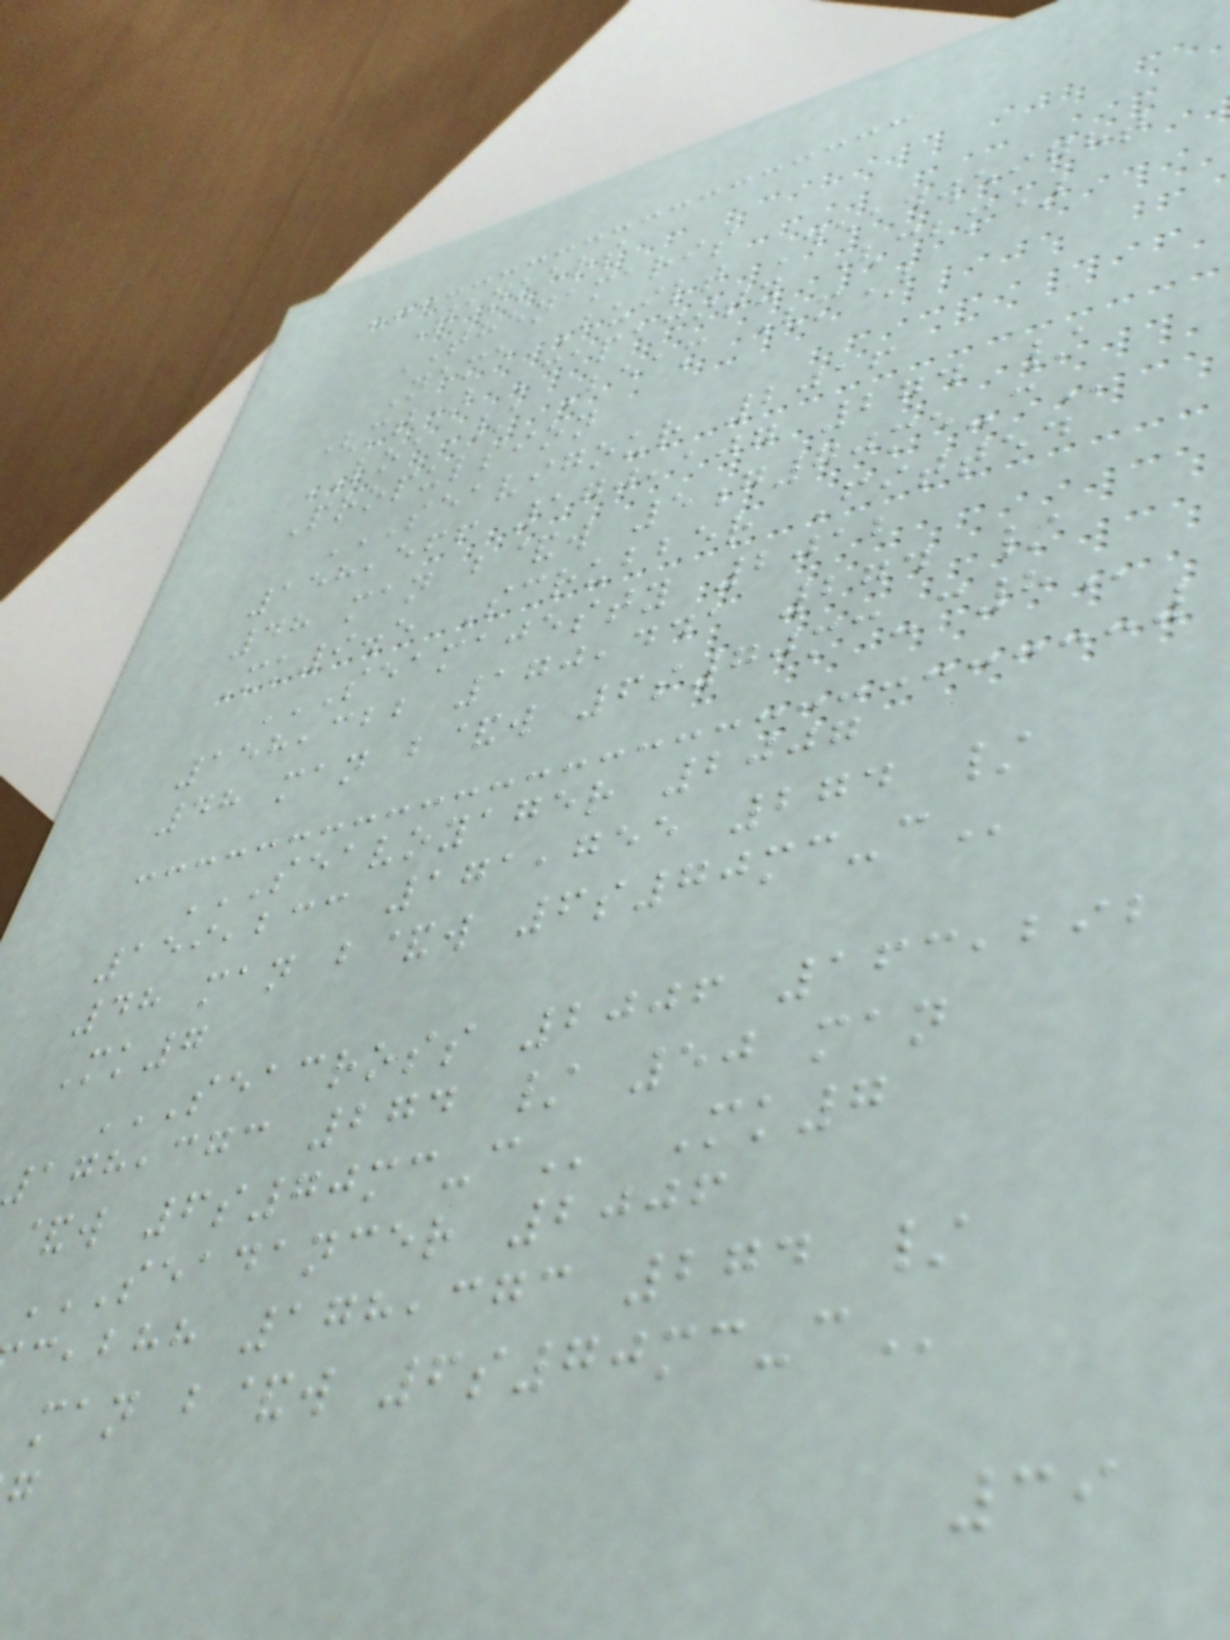Tankers
THENAMARIS
Name Built Deadweight
(mt) Capacity (cbm)
LOA / Beam (m)
Propulsion
SEAVIGOUR 2016
158,566 170,107 274 /
48 man b&w
Mk9.5 Scrubber Fitted
SEAMAJESTY 2012
158,322 170,441 274 /
48 man b&w
SEAVOYAGER 2007
159,233 171,755 274 /
48 man b&w
Mk7
SEACROSS 2006 163,292
,cgc 274 / 50 man
SEADANCER 2006
,bhh 178,373 274 /
man b&w
39
